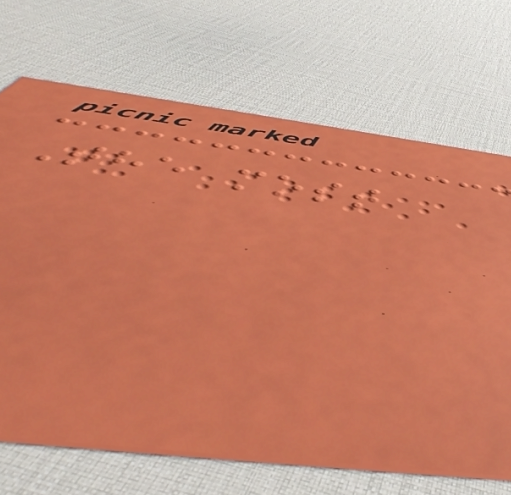The most
